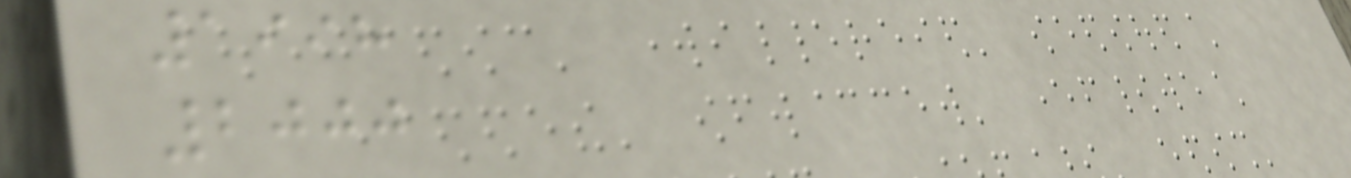1998
2000
